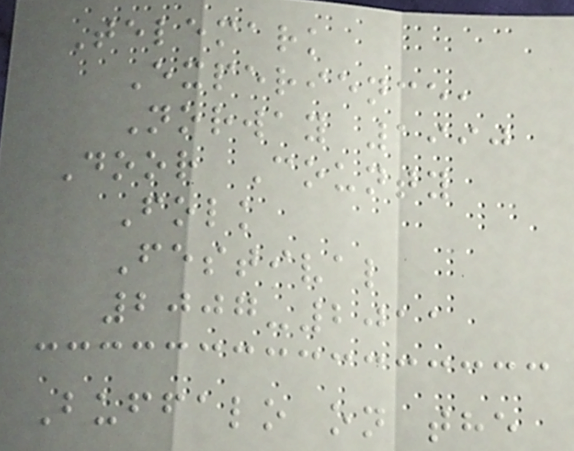Telemark
Experience,
Norway 1990
Door County
Folk
Festival
2007-2011
Buffalo on the
